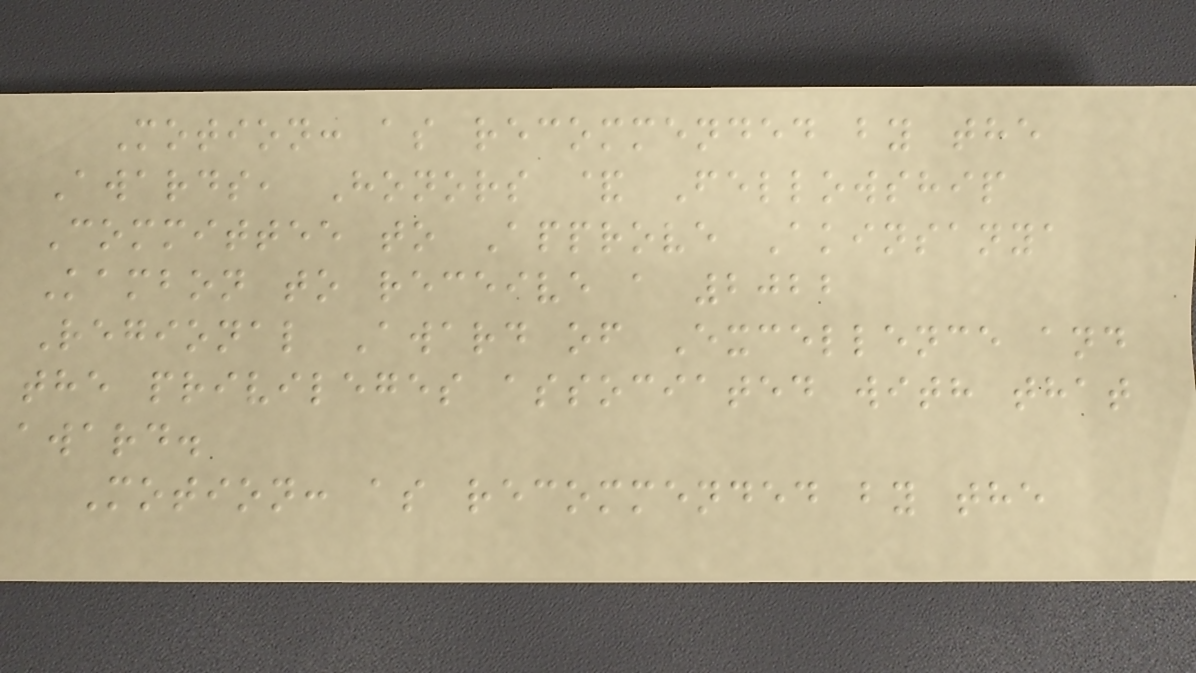Motion: as recommended by the
Awards, Honors & Fellowship
Committee to Approve Akinsanya
Kambon to receive a 2022
Regional Award of Excellence and
the privileges associated with that
award.
Motion: as recommended by the
